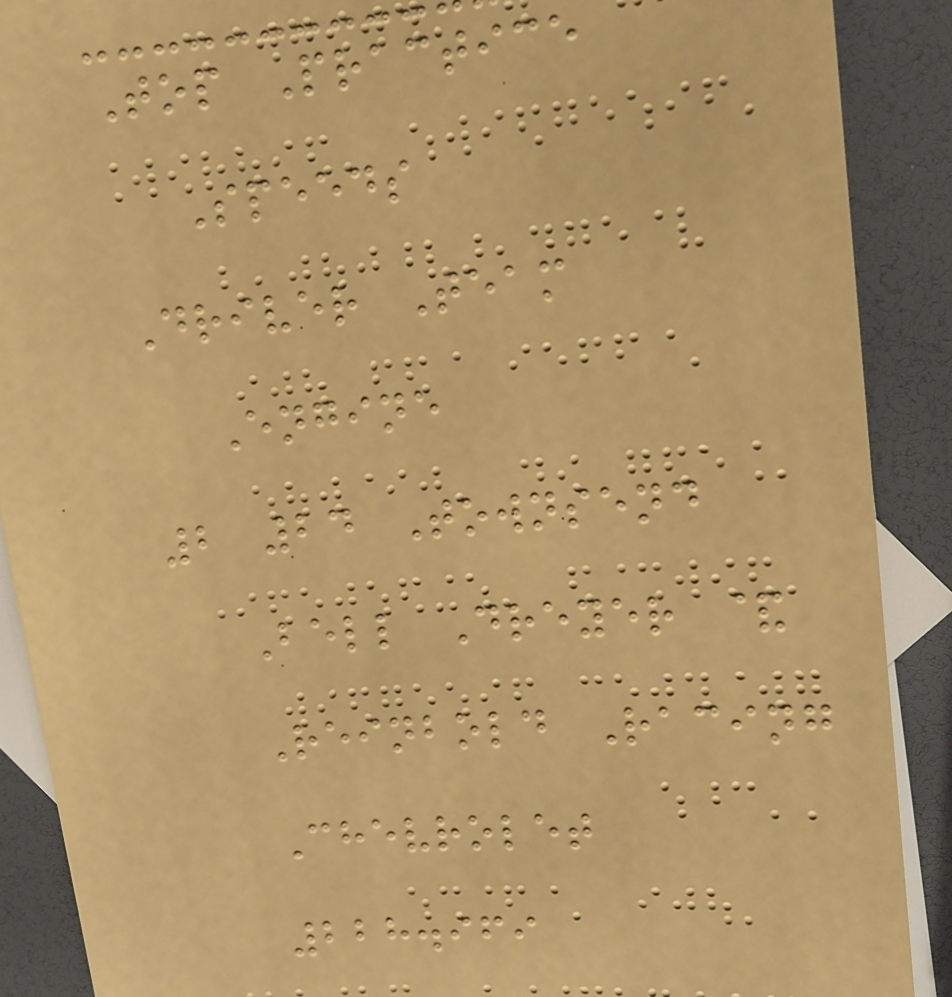Top Practice
Speeds
Driver Team
Engine
2 24 Townsend
Bell Dreyer &
Reinbold Racing
Chevrolet
228.969
